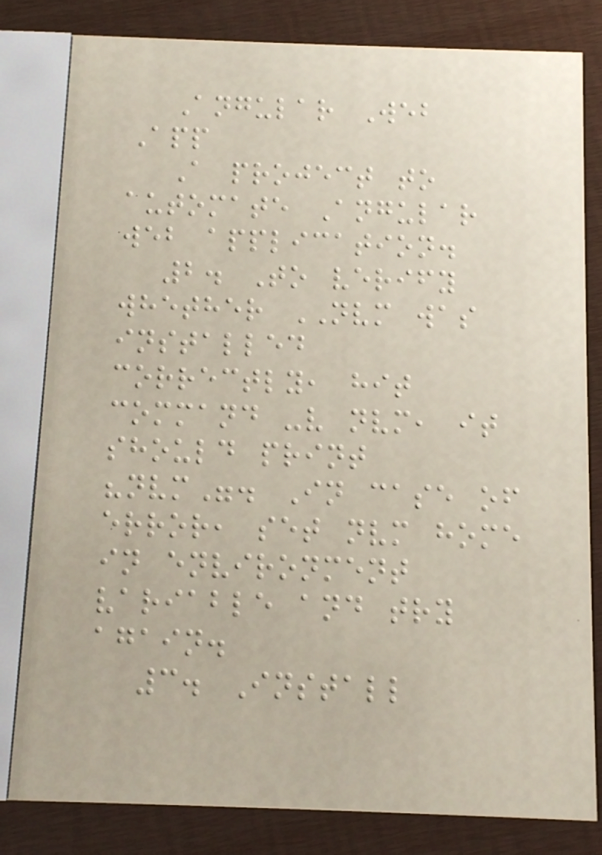Angular Web
App
A project to
automate Angular
web application.
2. To verify
whether NVM was
installed
correctly, hit
command -v nvm, it
should print
"nvm". In case of
error, set nvm home
in environment
variable and try
again.
3. Install
